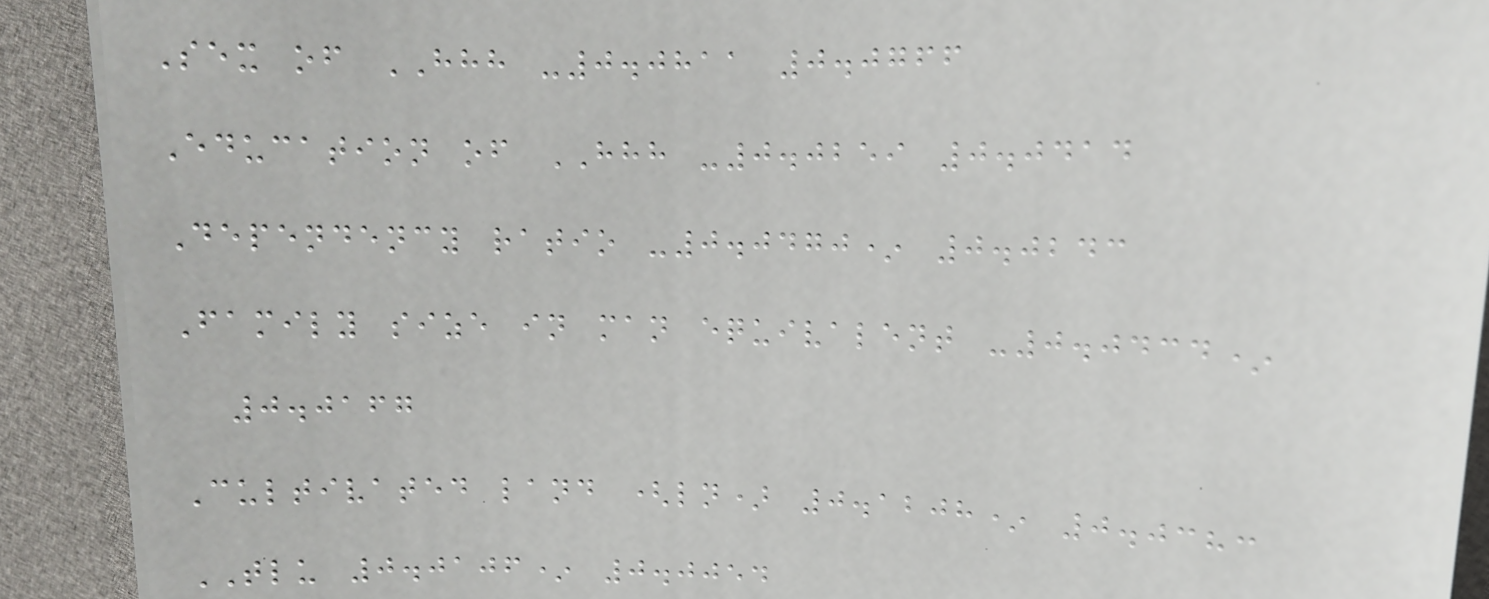Sex of HHH -0.0811 0.0766
Education of HHH -0.0259 0.0414
Dependency ratio -0.0470* 0.0243
Family size in man equivalent -0.0434*
0.0167
Cultivated land (ln) 0.1208* 0.0383
TLU 0.0106* 0.0054
